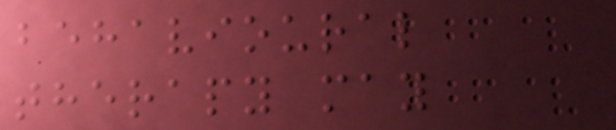behavioural
therapy may
